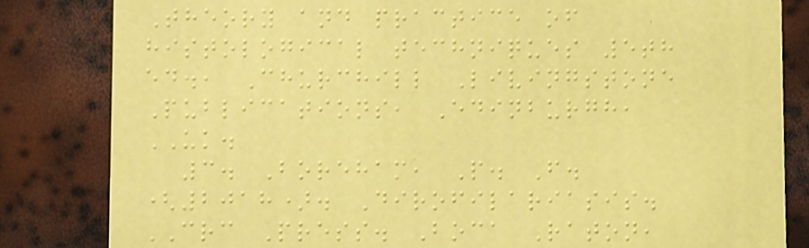Theory and practice of
histological techniques 5th
ed., Churchill Livingstone
Publications, Edinburgh,
UK.
3. Boreham, P. F.
(2018). Dirofilariasis.
CRC Press. Boca Raton,
